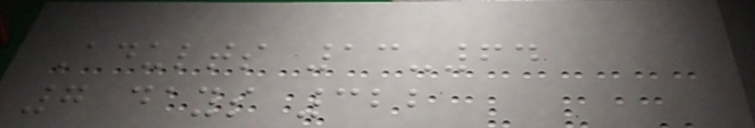Adults 13-64
7 days 322
